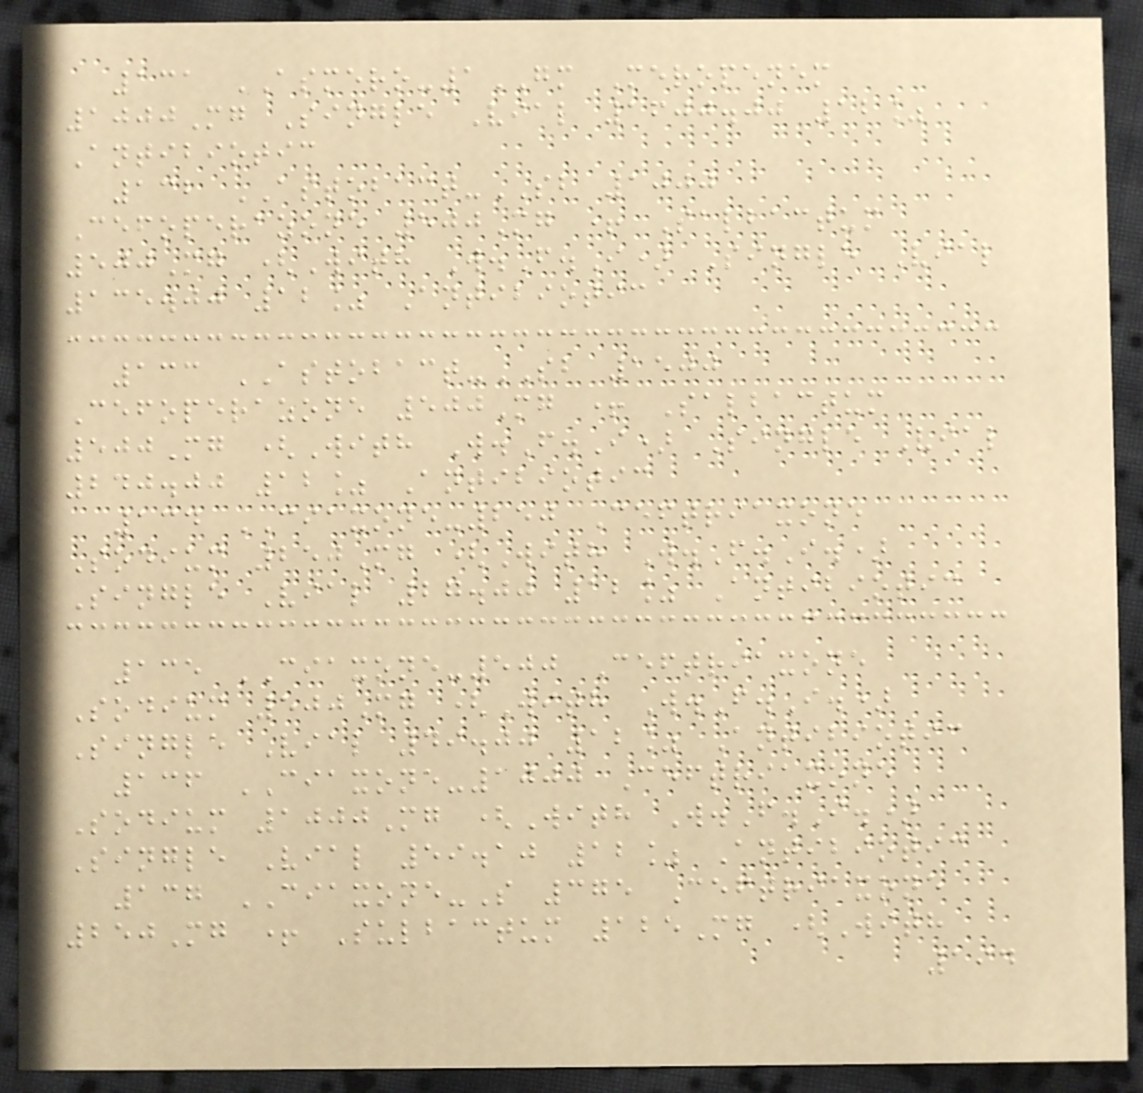131 ASMERO-1GM Meropenem
1000Mg Single Vial 1600.00 12%
Antibiotic
132 ASTOBACT-SB 1000
Cefoperazone 500Mg + Salbactum
500Mg (With W.F.I) Single Vial
135.00 12% Antibiotic
133 ASTOBACT-SB 1500
Cefoperazone 500Mg + Salbactum
500Mg (With W.F.I) Single Vial
240.00 12% Antibiotic
134 CIAXONE-250 Ceftriaxone
Sodium 250Mg (With W.F.I.)
Single Vial 27.00 12% Antibiotic
135 CIAXONE-500 Ceftriaxone
Sodium 500Mg (With W.F.I.)
Single Vial 49.00 12% Antibiotic
136 CIAXONE-1000 Ceftriaxone
Sodium 1000Mg (With W.F.I.)
Single Vial 59.10 12% Antibiotic
137 CIAXONE-S 375 Ceftriaxone
250Mg + Sulbactum 125Mg (With
194
